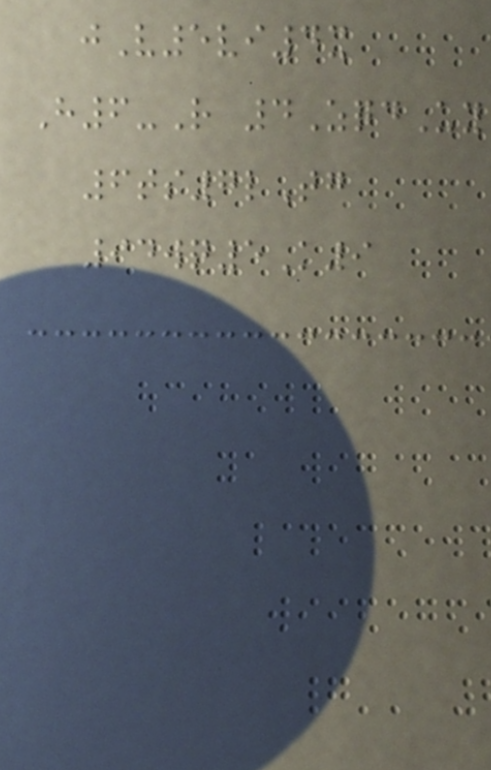jV5vi4x
H6-R 4ZqdUy
6ts7lTg
94wq5K9
